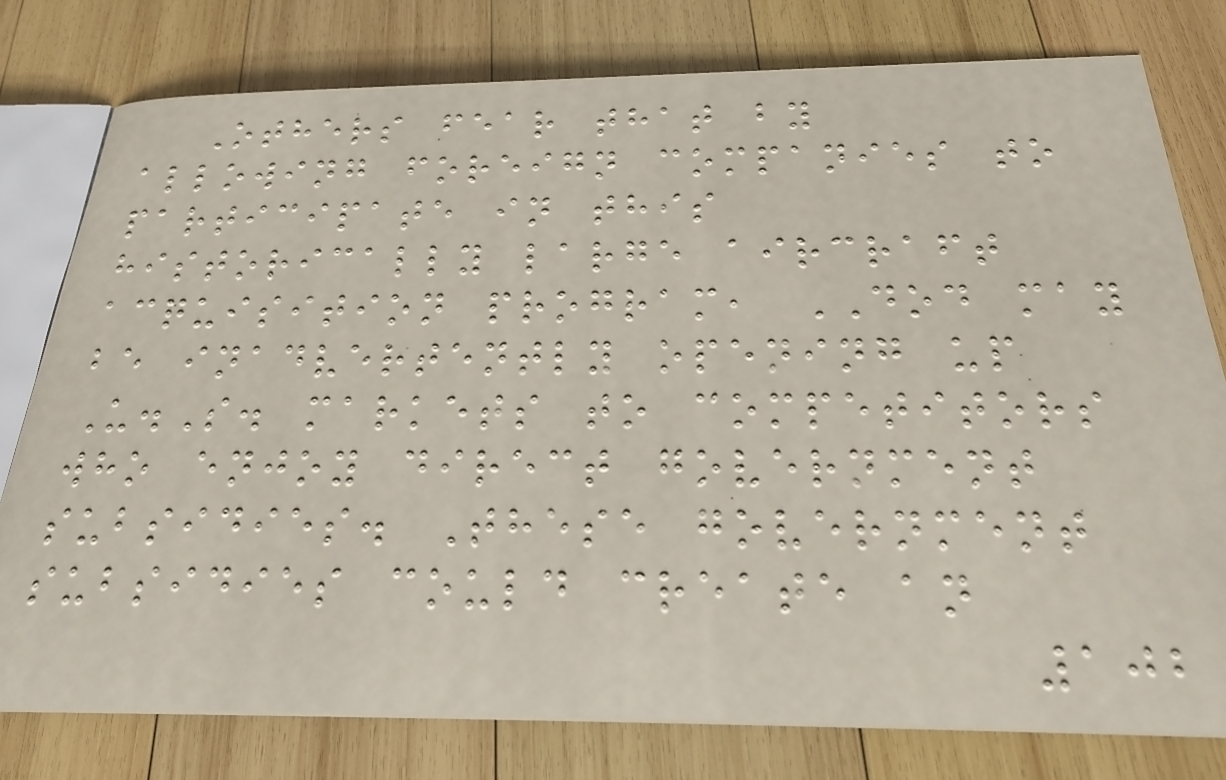Others fear that by
allowing foreign companies to
participate in this
historically large aircraft
acquisition program, DOD may
be inadvertently opening up
U.S. markets to competitors
who enjoy direct government
subsidies. These government
subsidies could create an
102
